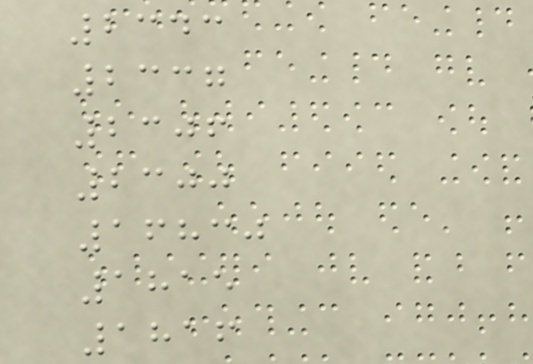2343
2337
2306
2300
16830
1815
1816
